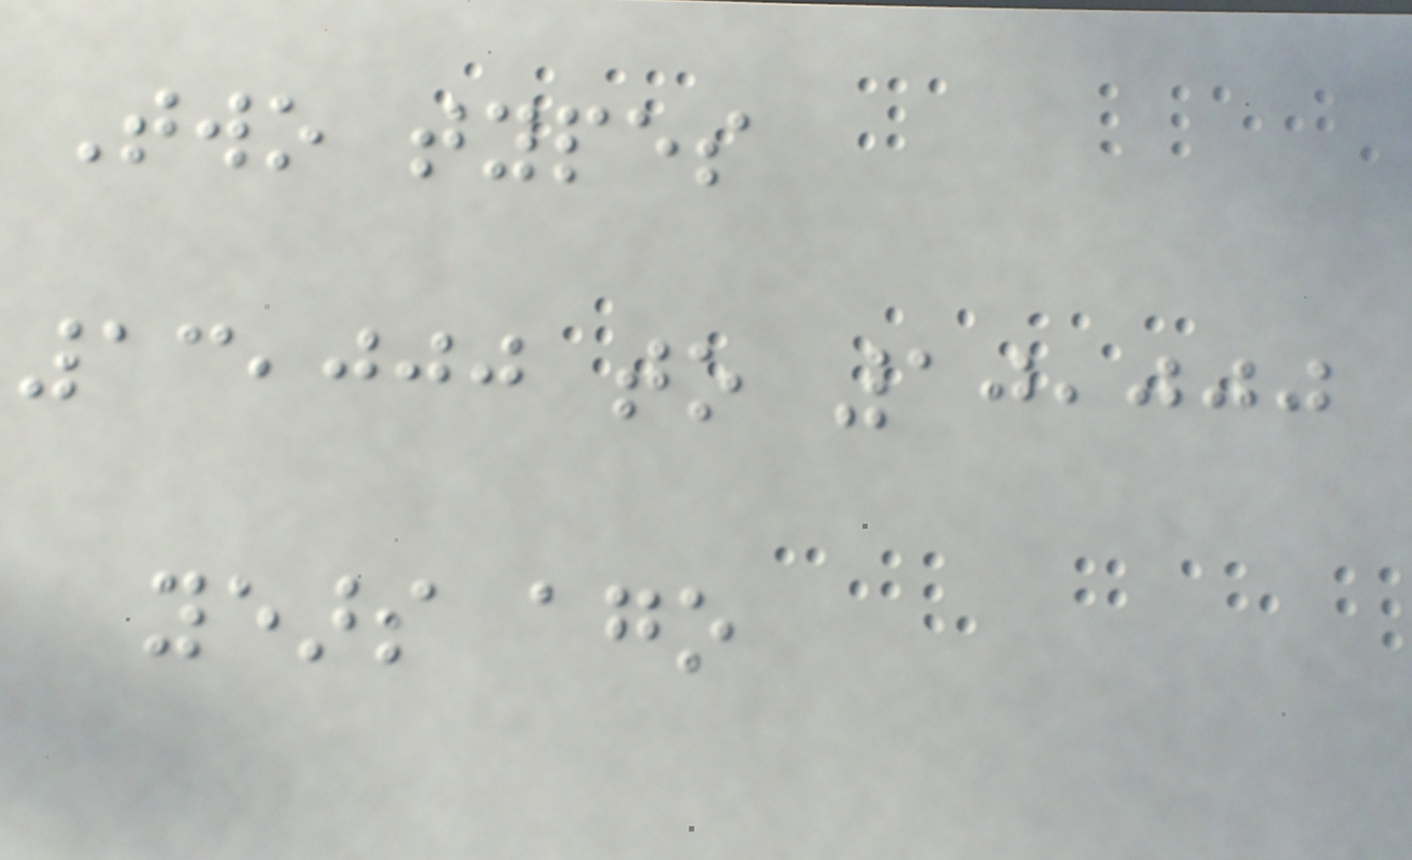Two types
13,000 to 10,000
years ago
